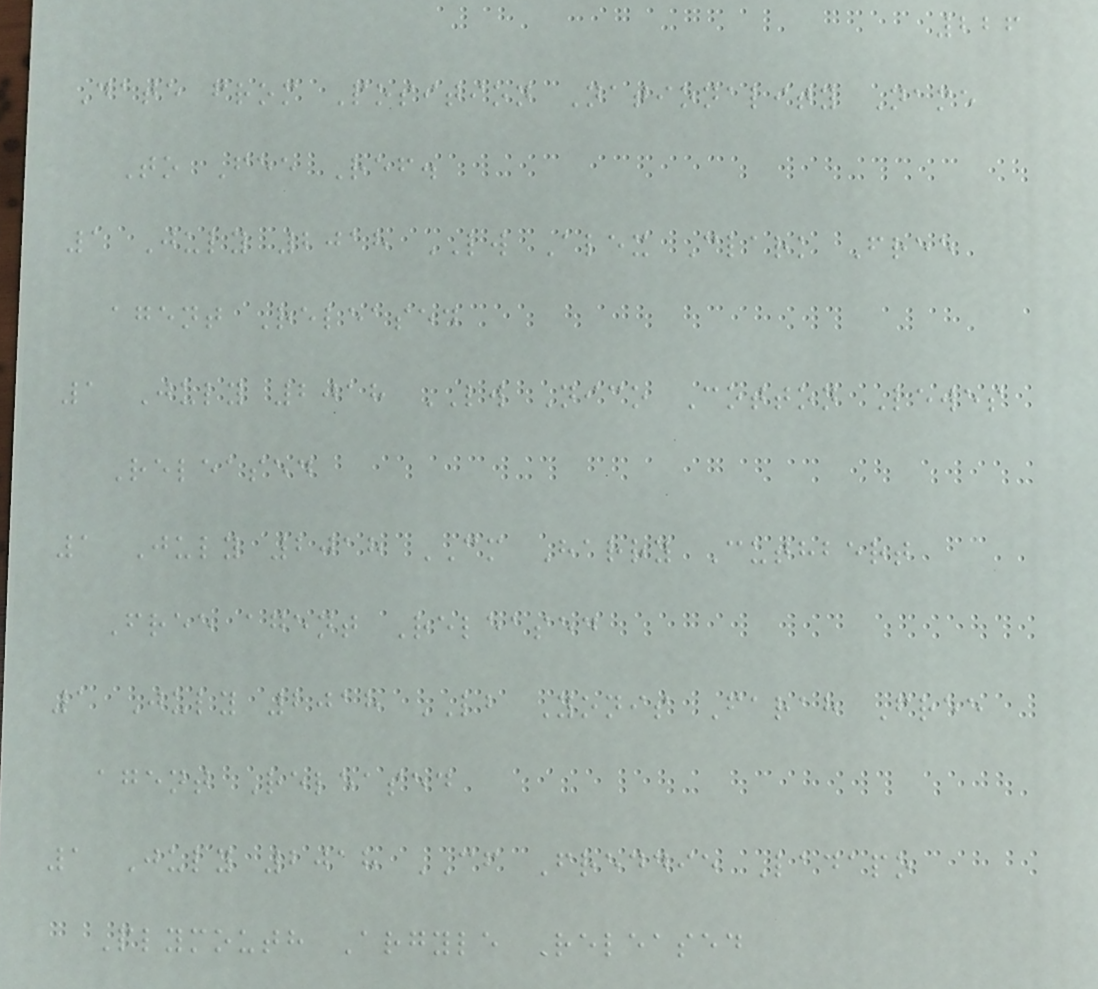226
Date from Position Nationality Name
To Fee Ref.
1 July 2018 LW Alex Clark Free
agent Released
1 July 2018 LW Nico Cotton Lewes
Released
1 July 2018 CM Harry Cuthbert
Free agent Released
1 July 2018 LB Yonis Farah Free
agent Released
1 July 2018 CF Freddie Ladapo
Plymouth Argyle Released
